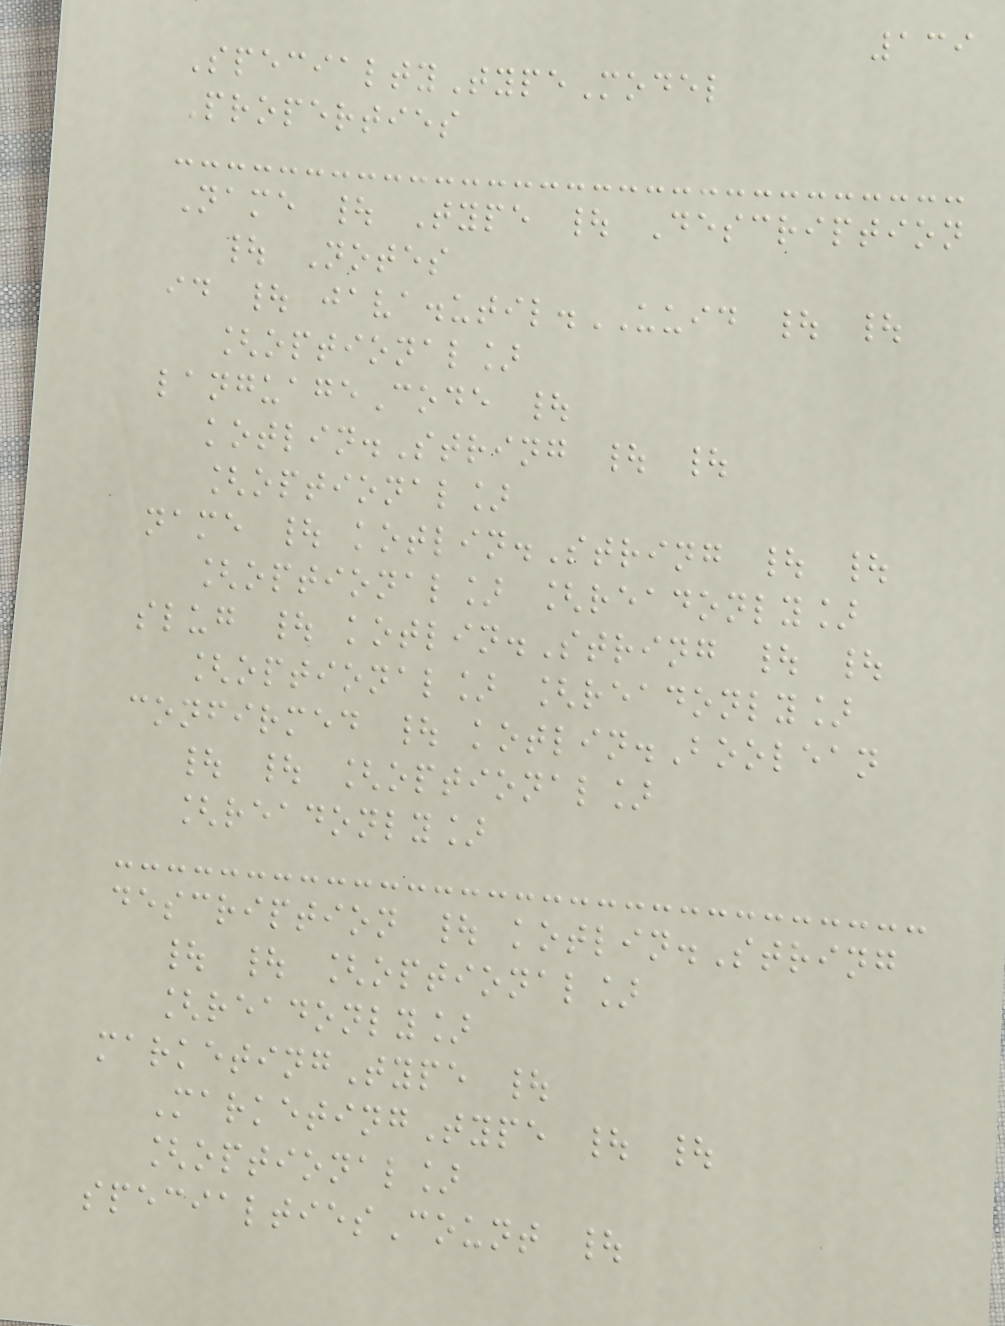139
SpecialtyTypeModel
Properties
Name | Type | Description
| Notes
id | java.util.UUID | |
[optional]
languageCode |
kotlin.String | |
[optional]
name | kotlin.String | |
[optional] [readonly]
slug | kotlin.String | |
[optional] [readonly]
confirmed | kotlin.Boolean
| | [optional]
[readonly]
description | kotlin.String
| | [optional]
[readonly]
marketingType |
MarketingType | |
[optional]
specialtiesCount |
